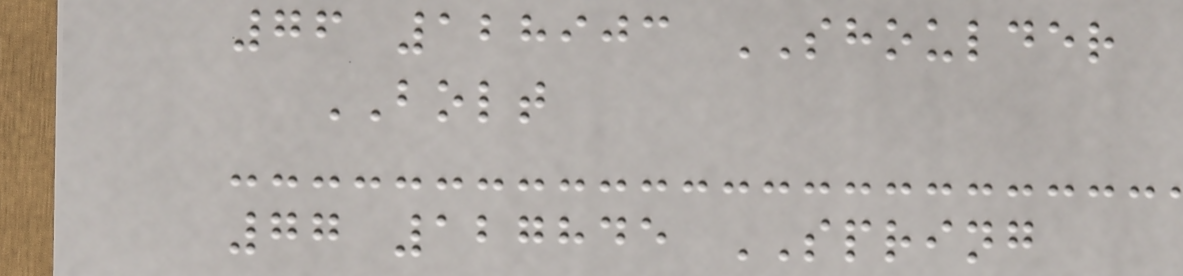76 128903 SHOULDER
BOLT
77 127845 SPRING
